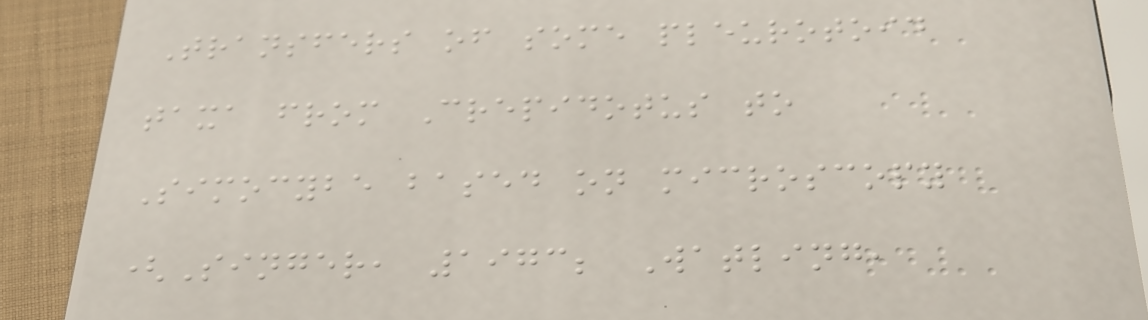Transfers of some pleurotoid
taxa from Crepidotus to
Simocybe based on microscopy
(Singer, 1973; Watling,
